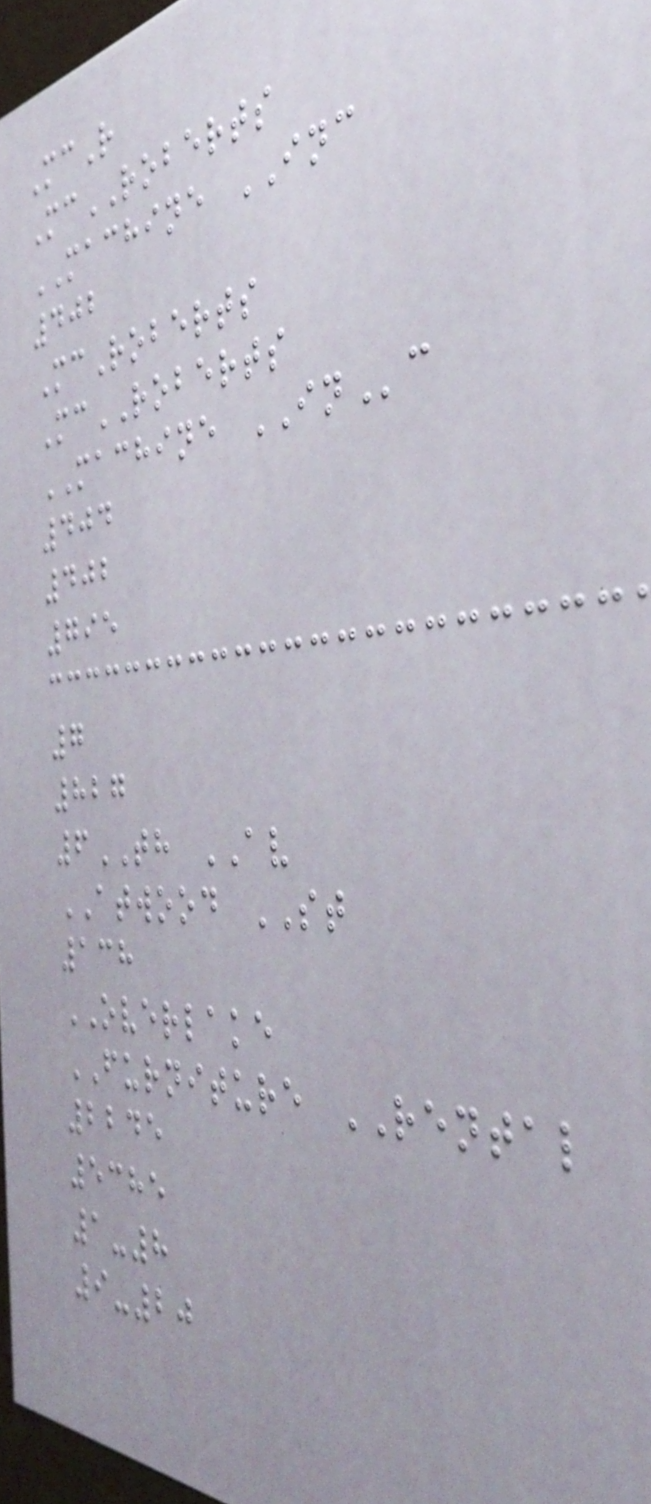McR
McROBERTS
MACHINE INC
402
McRoberts
McROBERTS
MACHINE INc
404
402
795
7
827
6TH AV
ATWOOD ST
138
OVERLAKE
FURNITURE RENTAL
2245
5385
1-8
9-20
